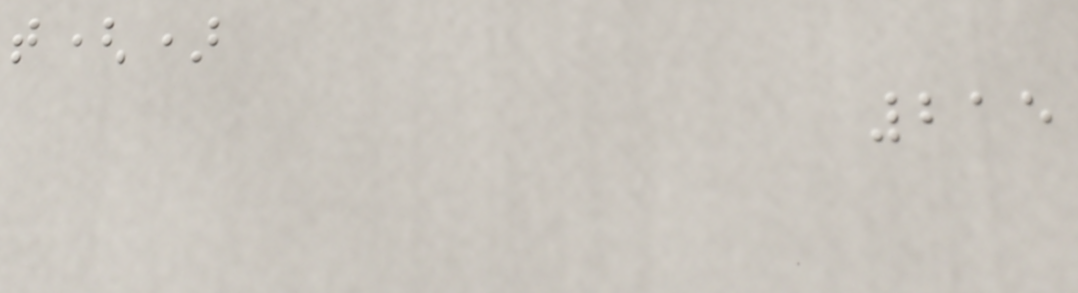t()
215
